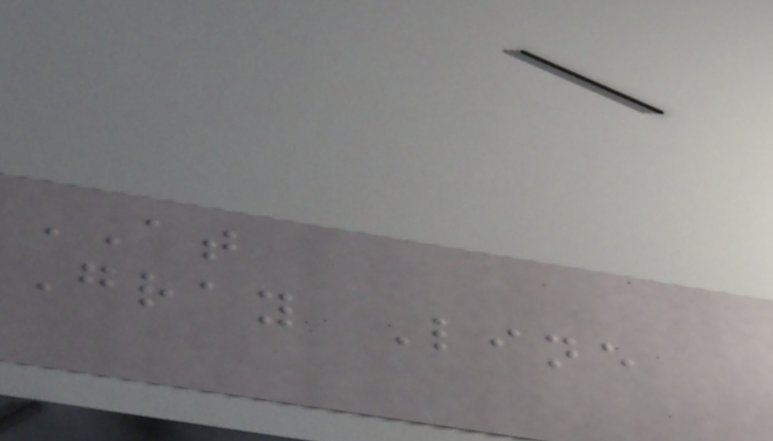AT
Gray Line
